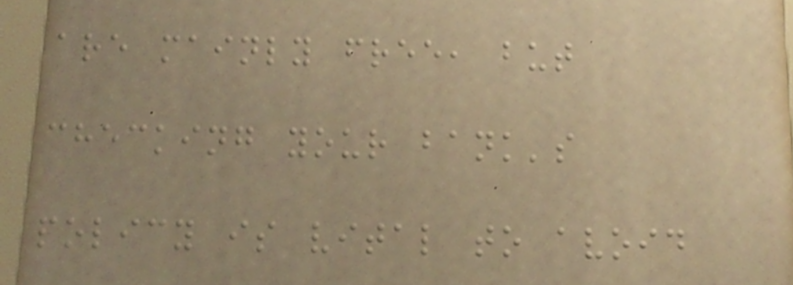are mainly free, but
checking your bank's
policy is vital to avoid
